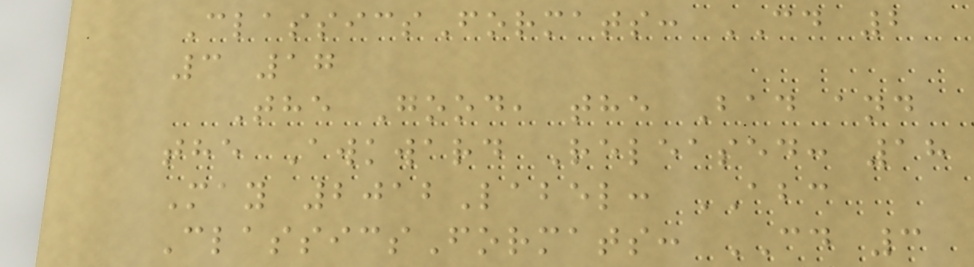ClassicsFormats: CD 2
3 17
The Good, the Bad and
the Awkward Released: 18
May 2012Label: ABC
ClassicsFormats: CD 3
